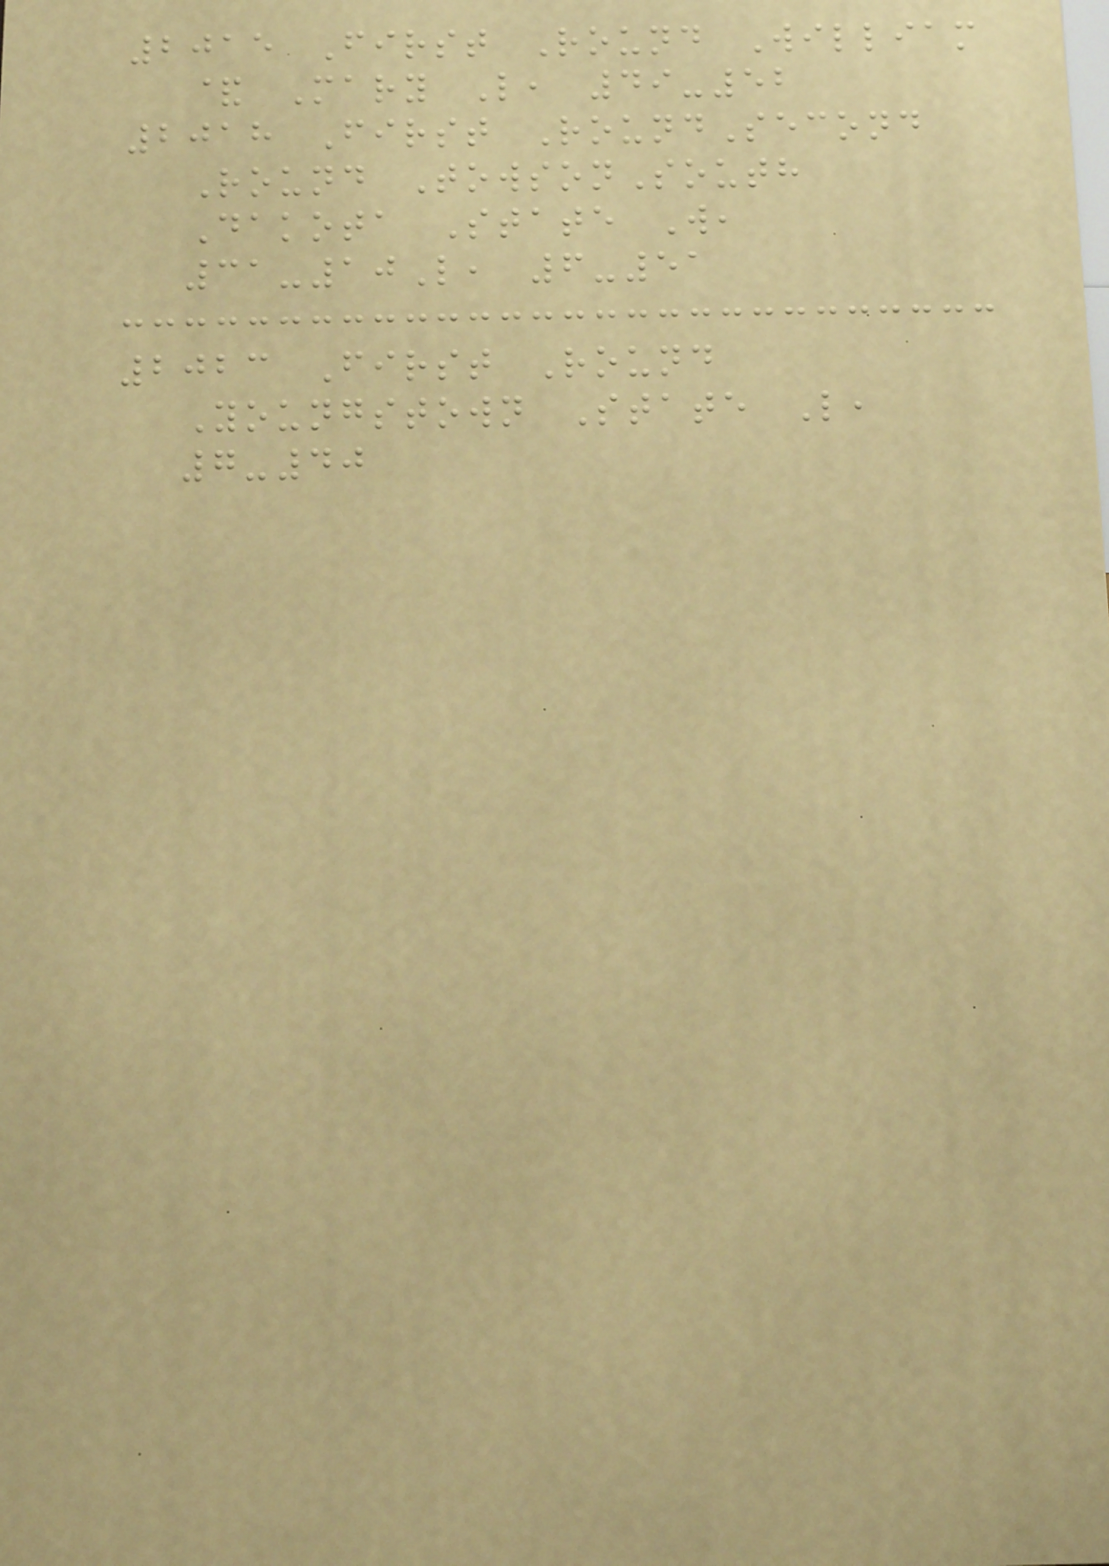2015 First Round William
& Mary L, 49-52
2018 First RoundSecond
Round TowsonSouth
Dakota State W,
31-10L, 6-51
2023 First Round
Youngstown State L,
7-40
